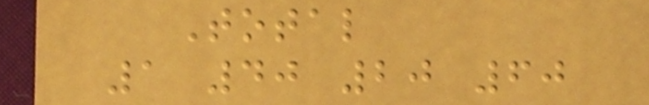Total
1 40 20 60
